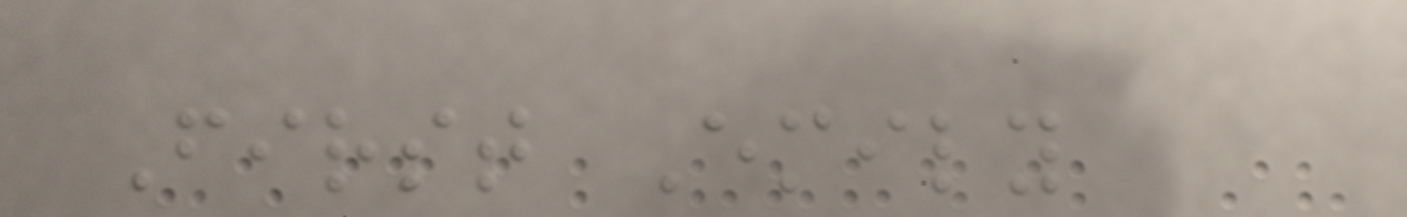First Emily
